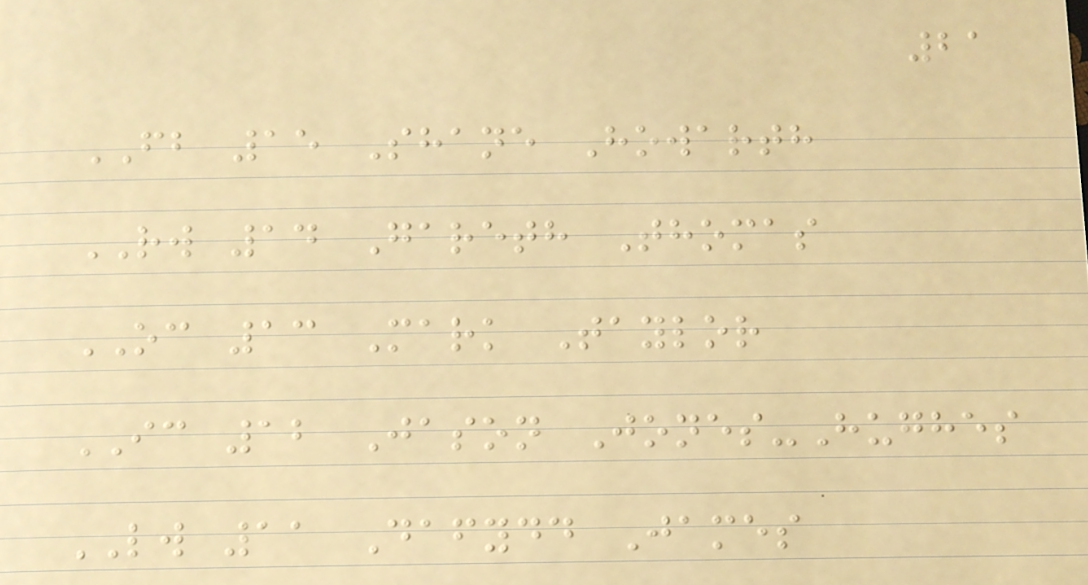21
FB 15 Shane Howarth
RW 14 Gareth Thomas
OC 13 Mark Taylor
IC 12 Jason Jones-Hughes
LW 11 Dafydd James
